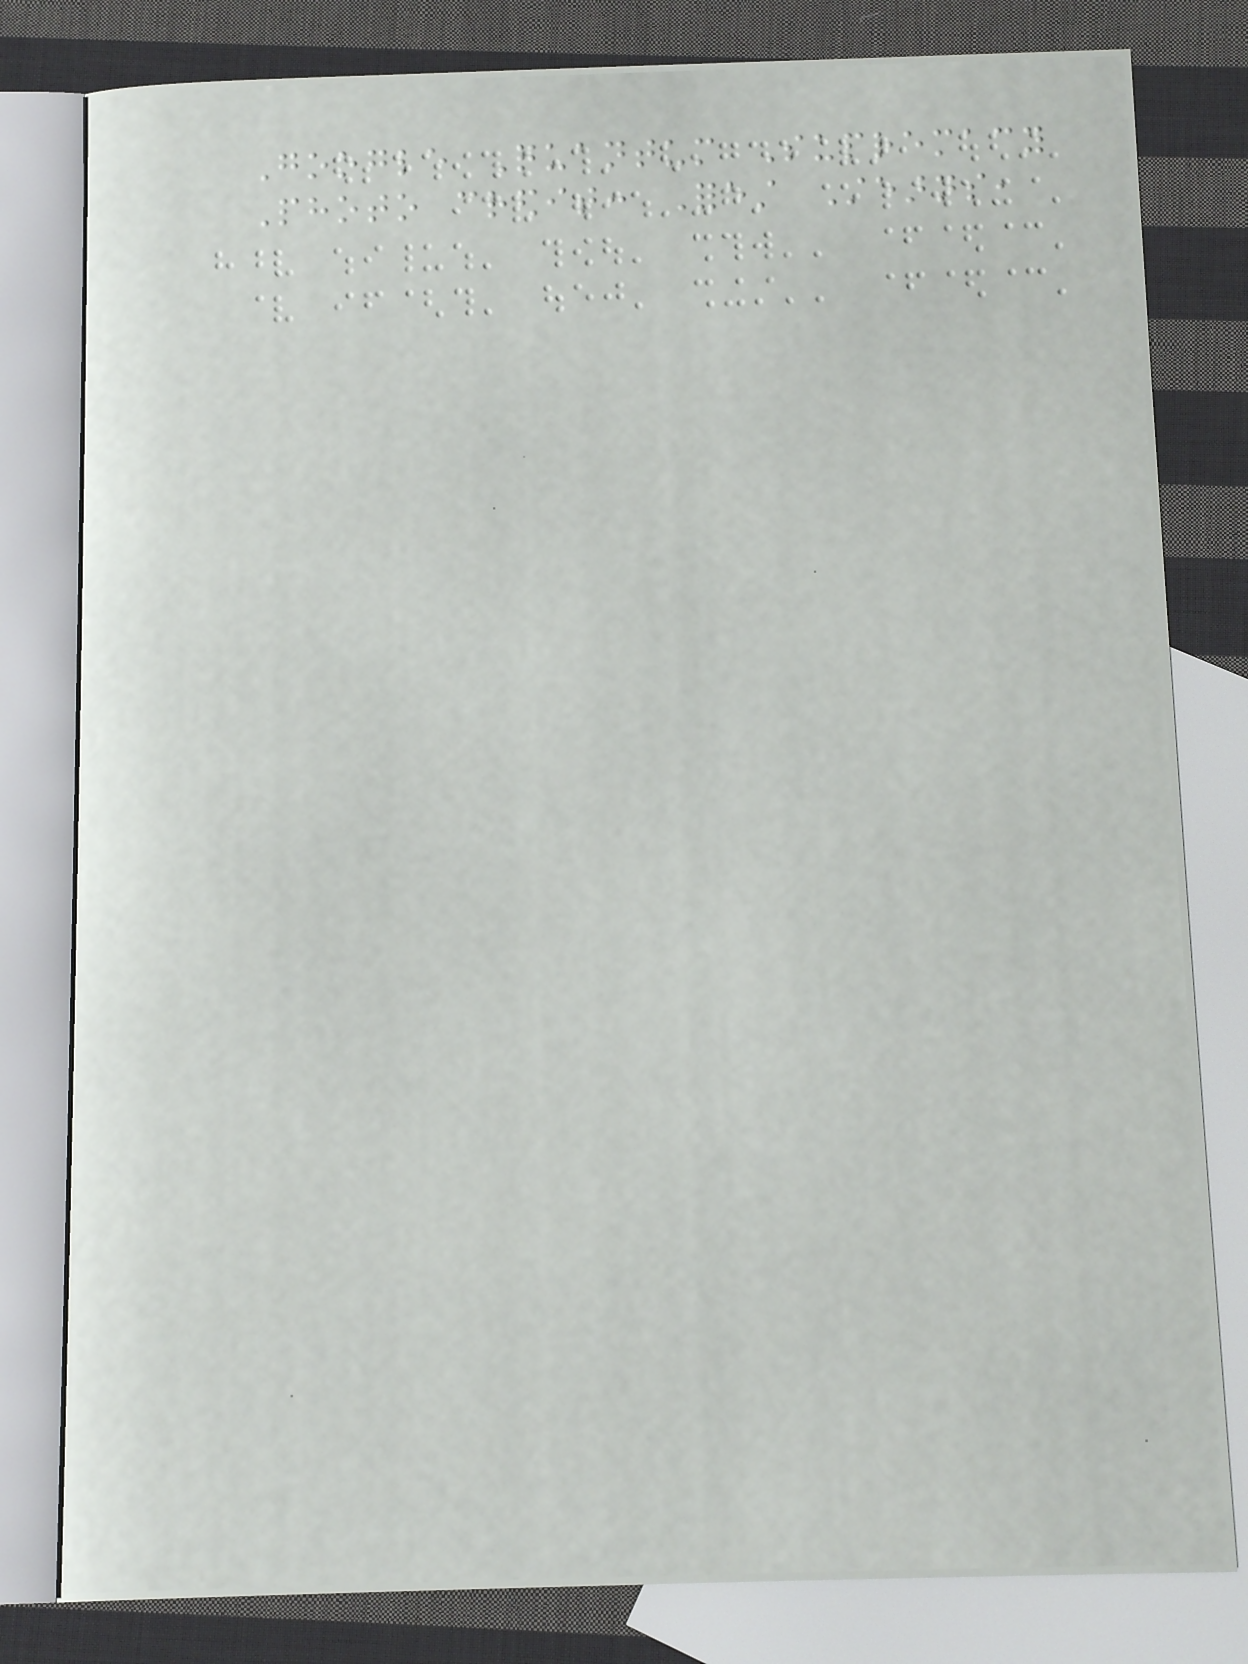Google Quantum Supremacy
Photo credit: Forest Stearns,
